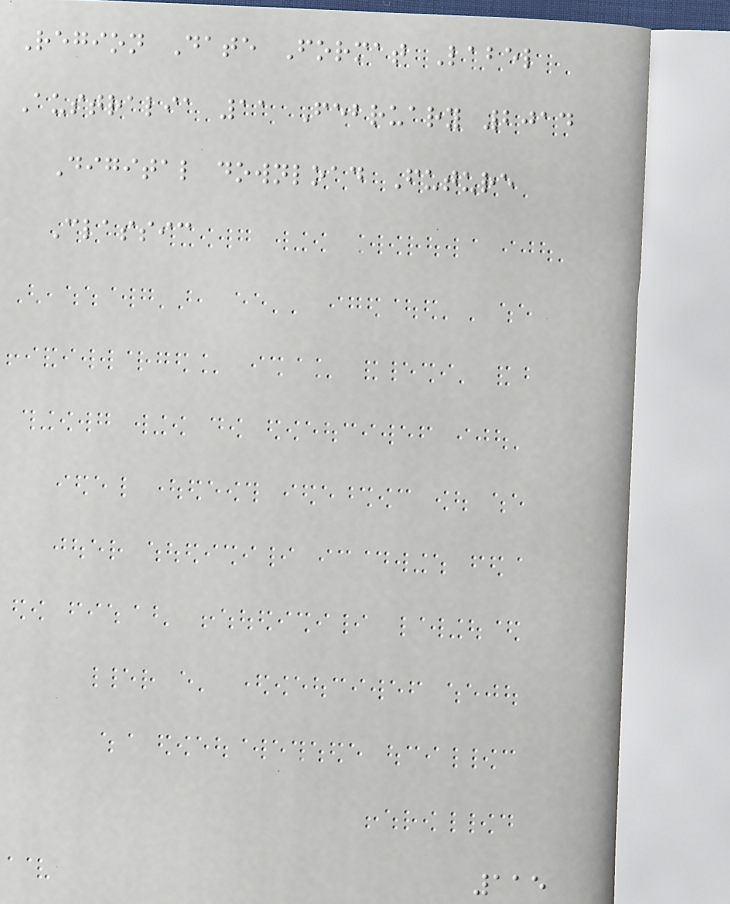Region Date Format Label
Australia 11 February 2014
Digital download Future
Classic
115
